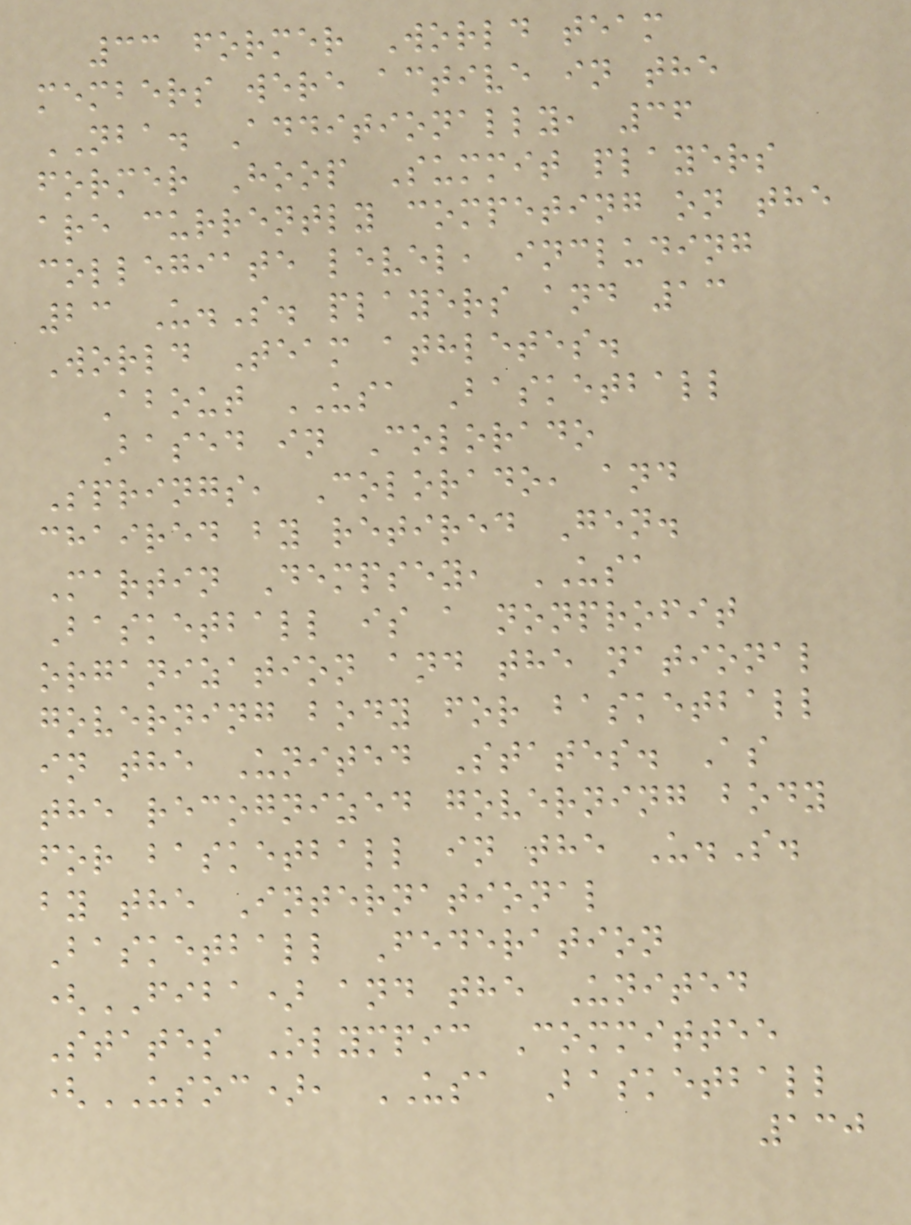33 former World team
members were active in the
NBA. Additionally, 36
former Hoop Summit players
are currently competing on the
collegiate level, including
23 U.S. players and 13
World Team athletes.
About USA Basketball
Based in Colorado
Springs, Colorado, and
chaired by retired Gen.
Martin Dempsey, USA
Basketball is a nonprofit
organization and the national
governing body for basketball
in the United States. As
the recognized governing body
for basketball in the U.S.
by the International
Basketball Federation
(FIBA) and the United
States Olympic Committee
(USOC), USA Basketball
130
